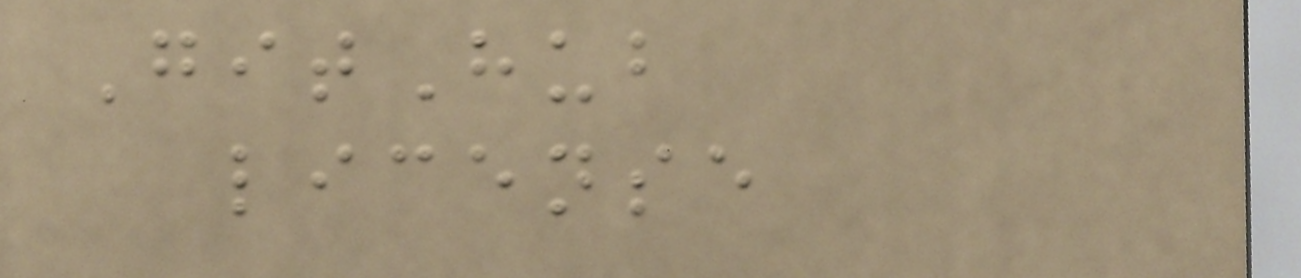GitHub
license
